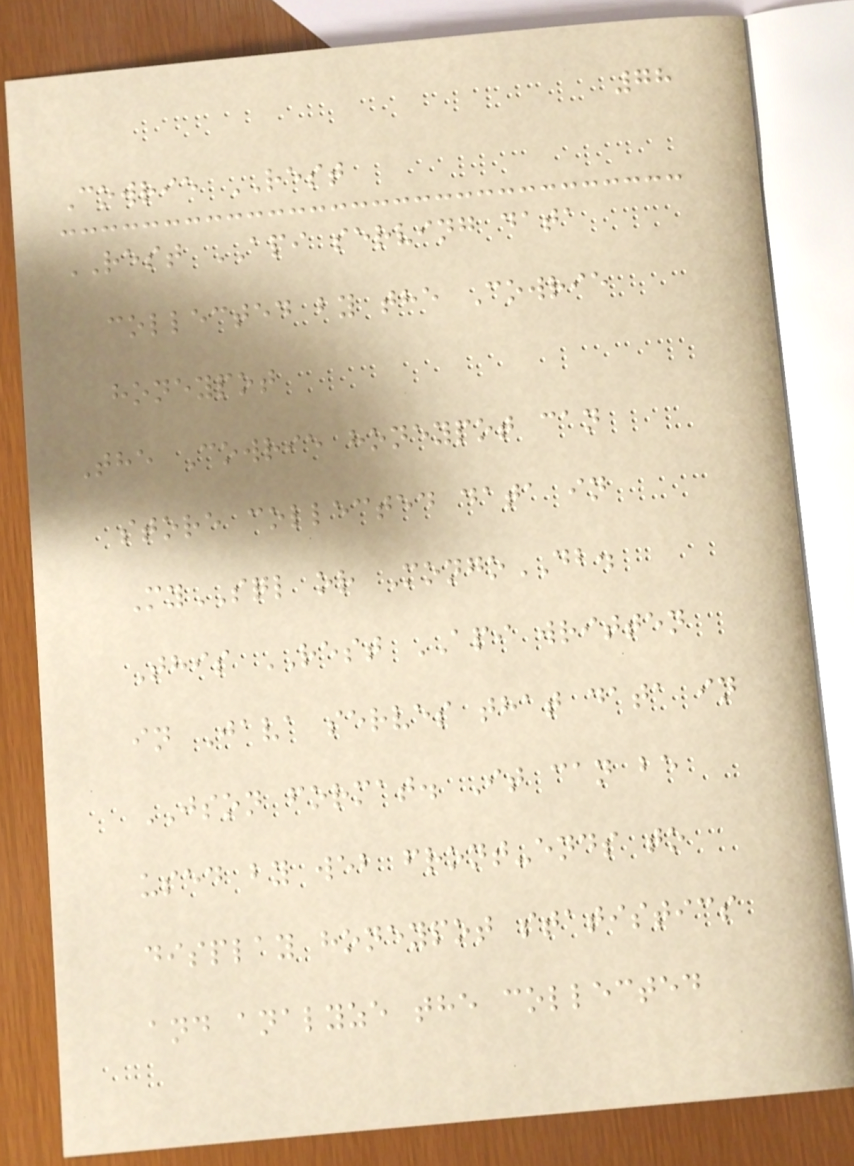78
Cowrie REST
REST API serving data
collected by the Cowrie
honeypot
The Cowrie honeypot can
store collected data in
MySQL or MongoDB.
This REST API written
in Java serves that data in
JSON format. It can be
used by web front-ends to
display honeypot statistics
and analyze the collected
